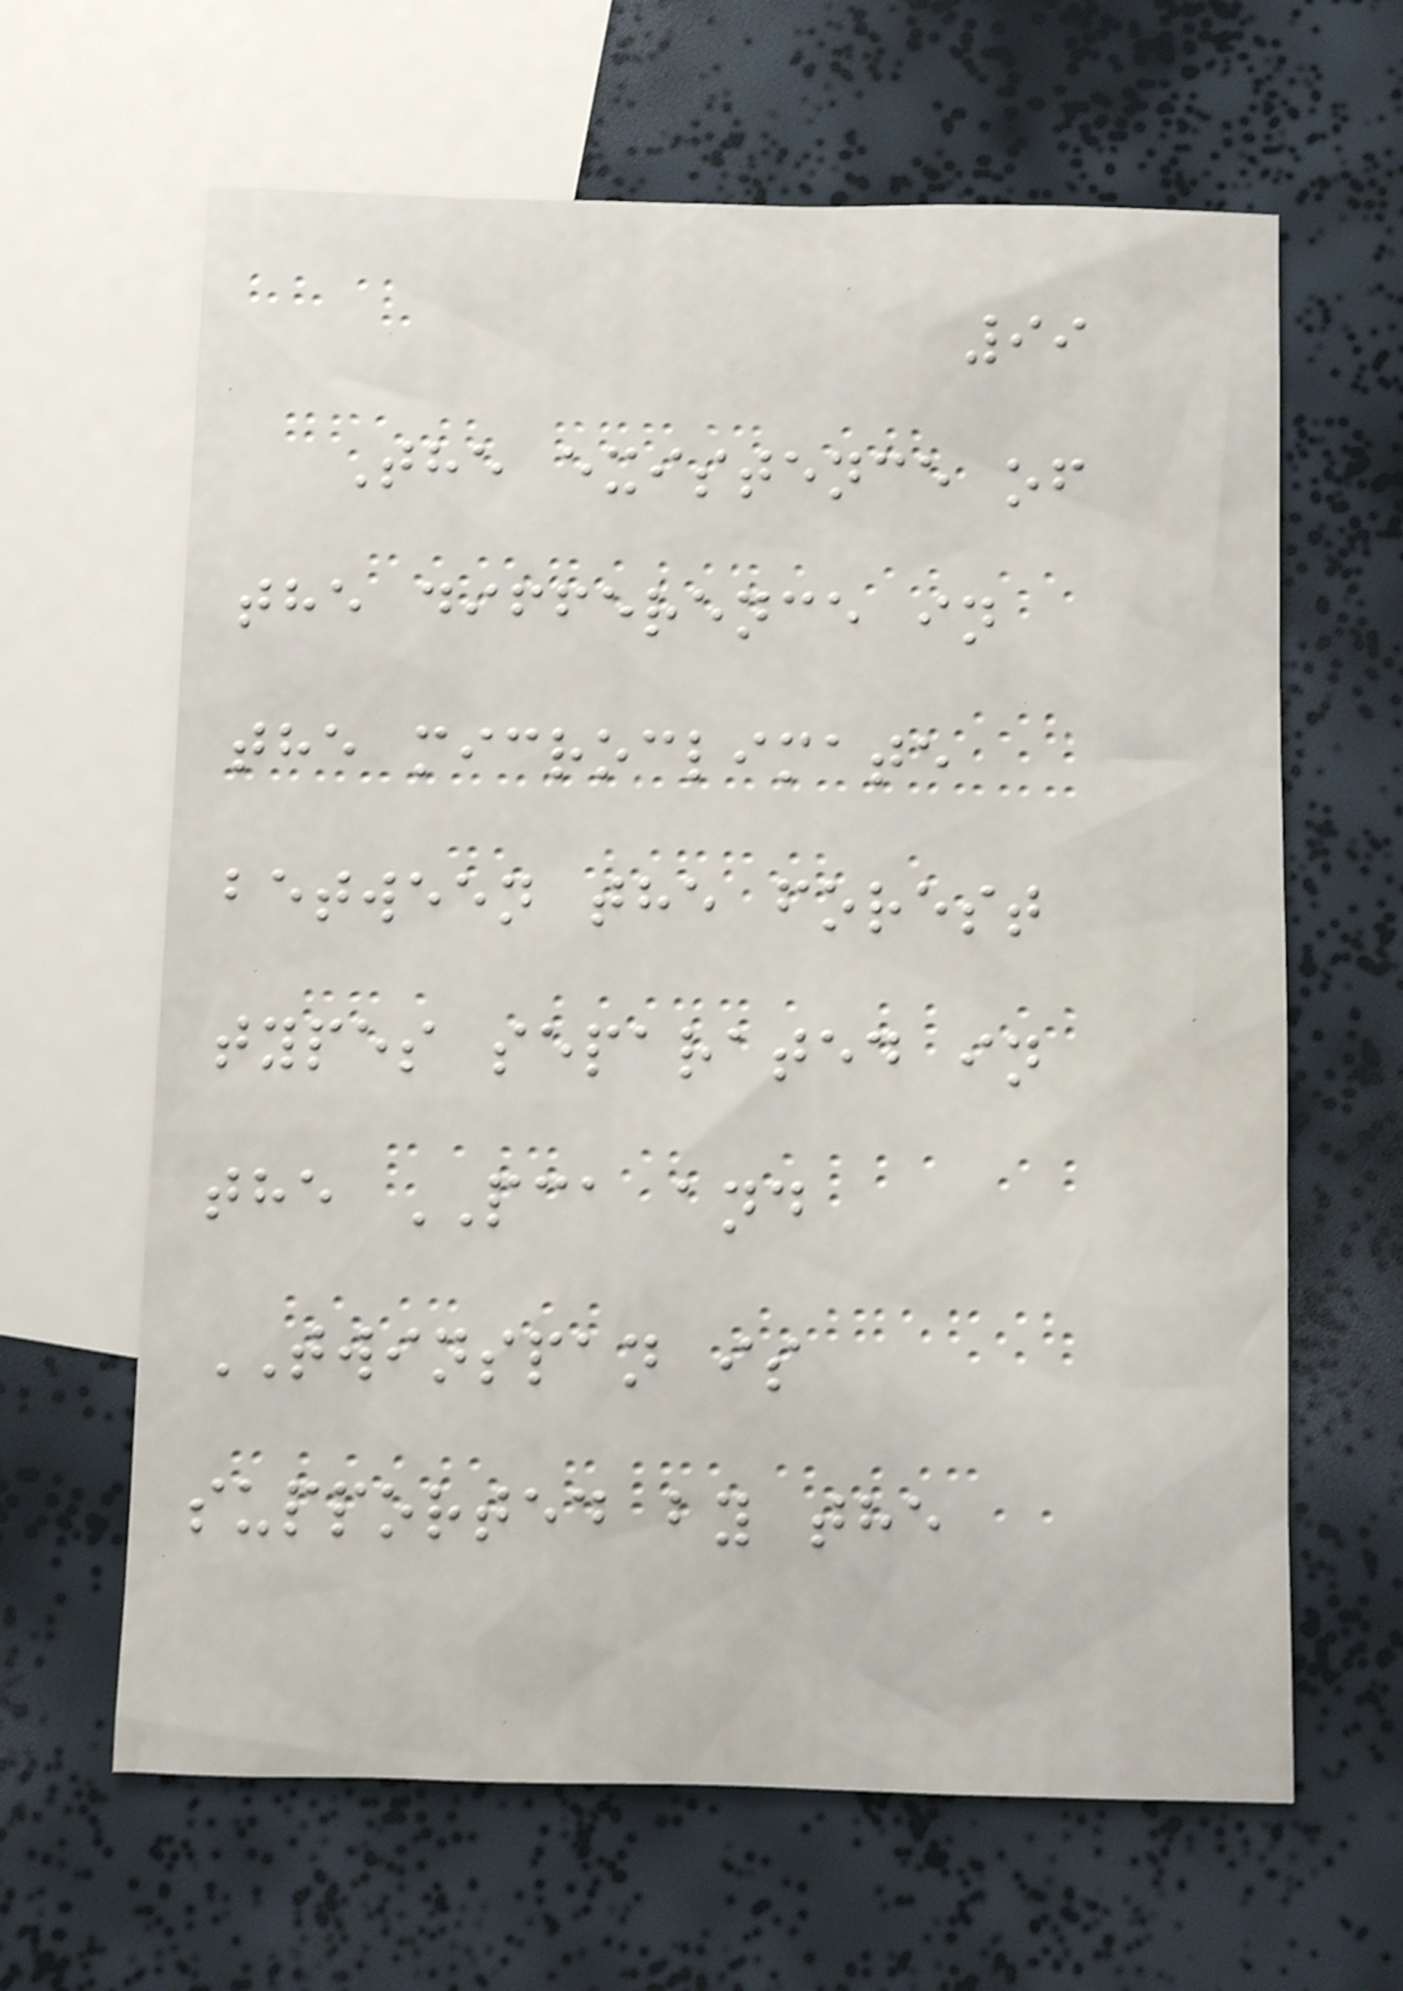99
The existence of
the difference in
the microclimate
between the forest
types separated in
the PCA and
TWINSPAN is
supported by the
